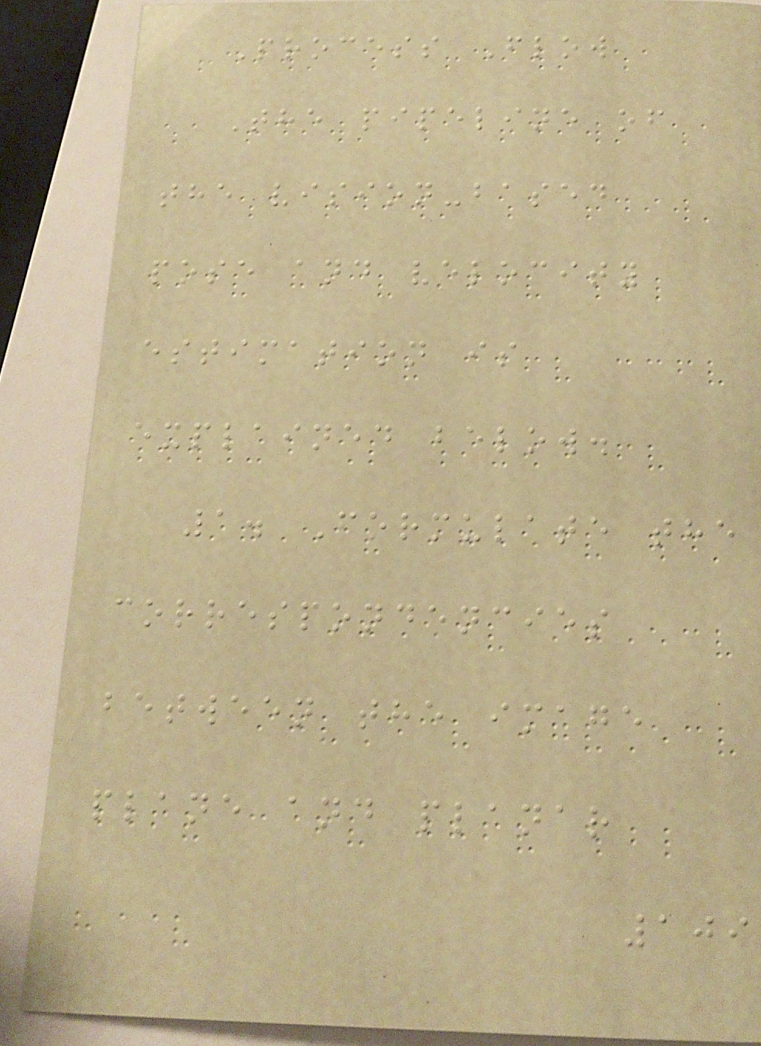Process Flow
The pipeline of
the vision-based
pose and velocity
estimation is
explained below.
1. Formulate the
correspondencies
between the image
plane and planar
109
